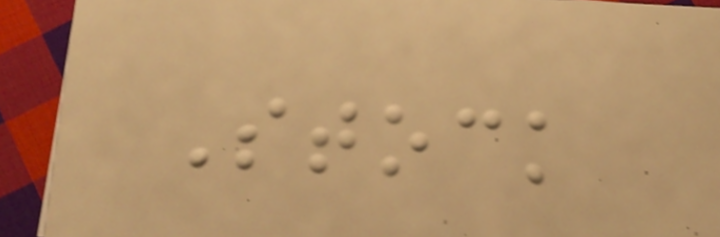Stock
